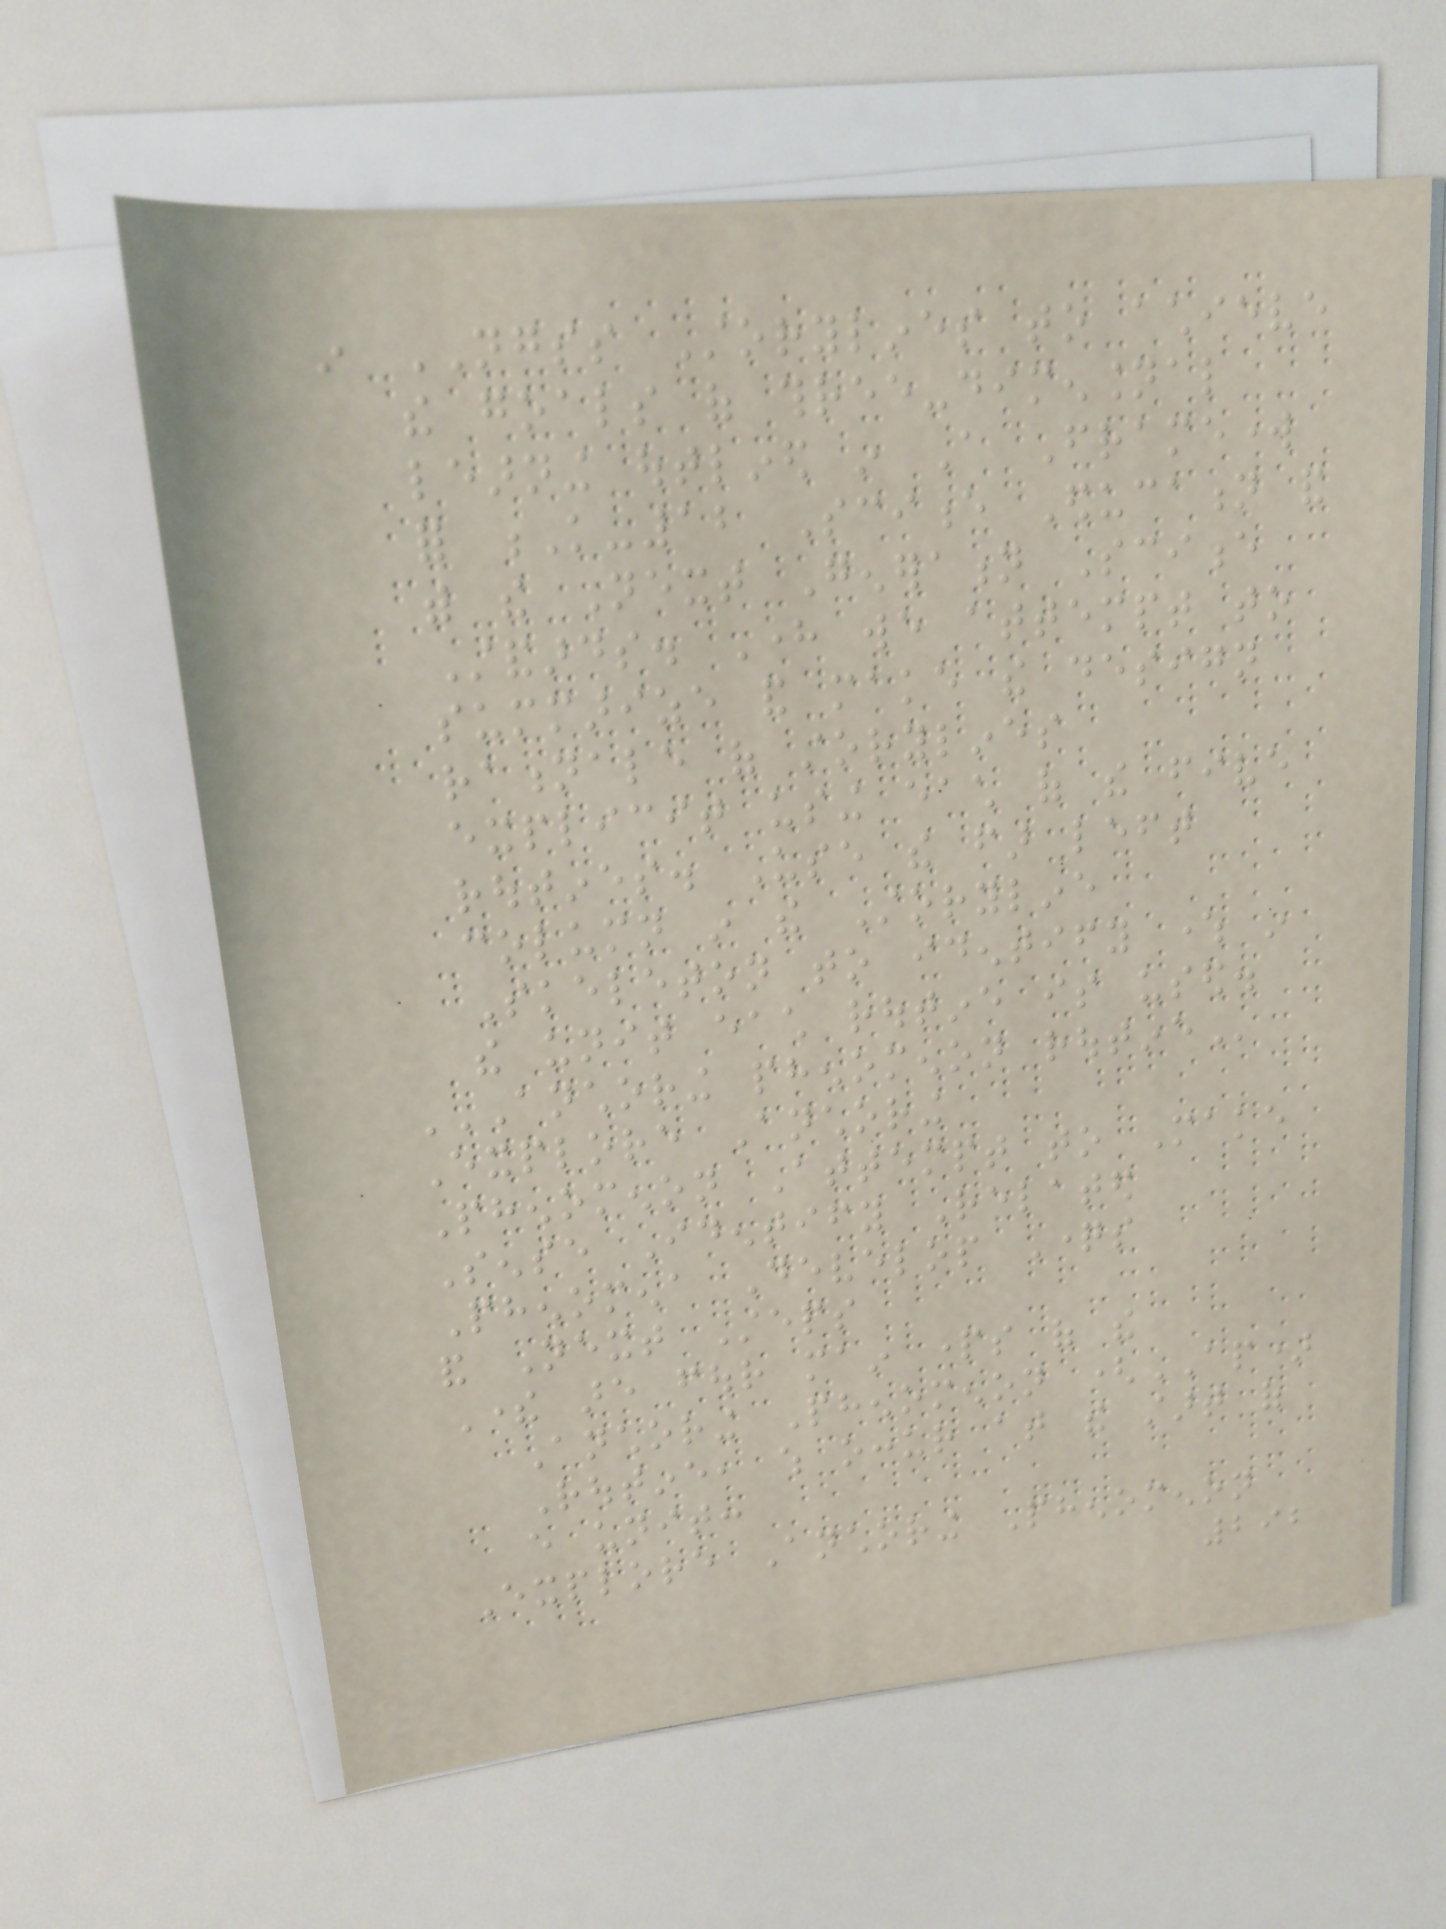in NGSS Storylines to achieve
the goals of three-dimensional
learning outlined in A Framework
for K-12 Science Education and
with the Next Generation Science
Standards. Here we attempt to
summarize and make the design
rationale of storylines
explicit using each of the five
routines. Use the far left
column in the Storyline
Skeleton to identify where in
the unit each routine is used.
ANCHORING PHENOMENON ROUTINE
Explore Anchoring
Phenomenon Attempt to Make
Sense Identify Related
Phenomena Develop Questions
and Next Steps
There are four main parts of the
Anchoring Phenomenon (AP)
Routine, which occur at the start of
every unit:
Explore Anchoring Phenomenon
292
